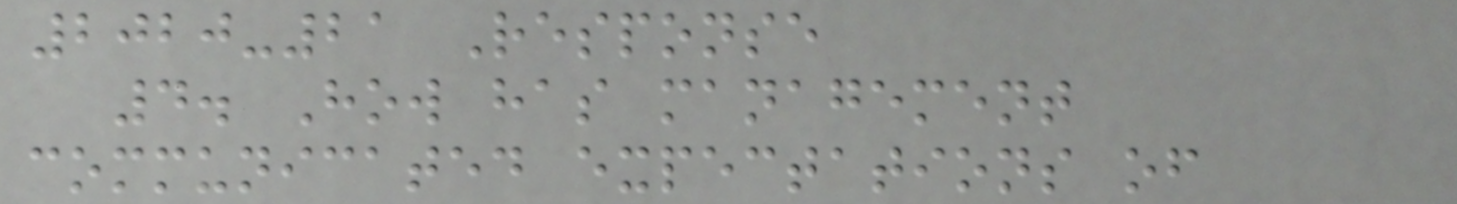2020-21 Response
4. How has management
communicated expectations of
